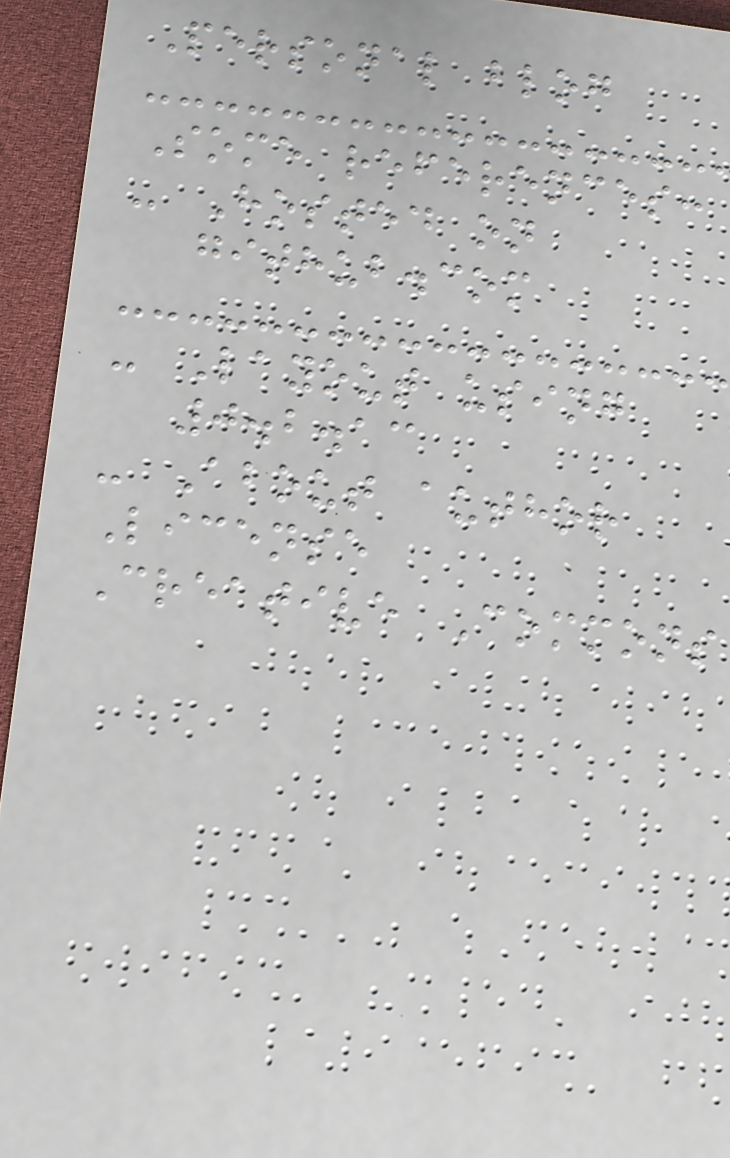Personal blog
Some references:
- Hosted on
github.com
- Layout using
0.2.13
- About author
License
Creative Commons
